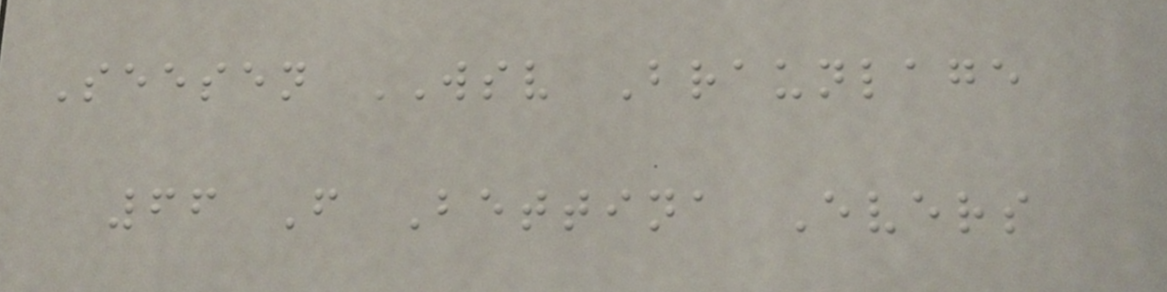Seesen WSV Braunlage
66 F Bettina Evers
